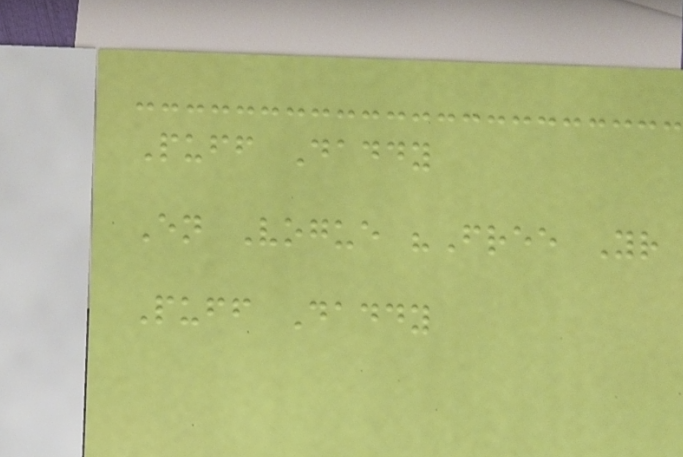Puff Daddy
En Vogue "Free Your
Puff Daddy
